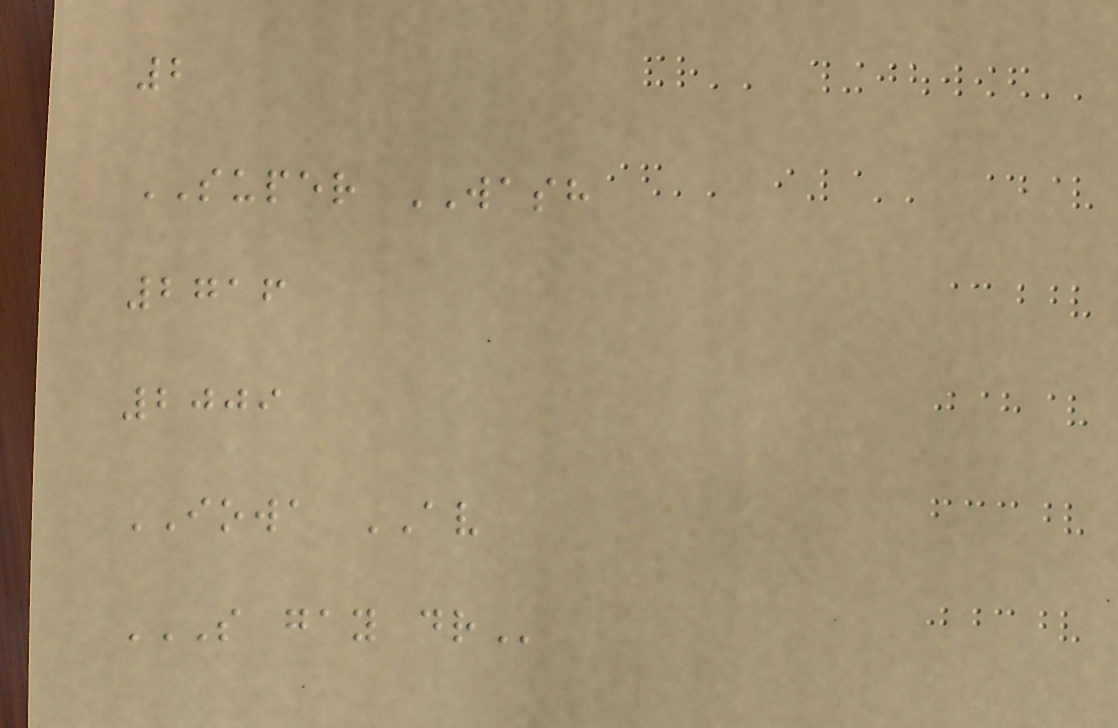2
SUPER WASH
2716
2009
IOWA AV
S GAY DR
